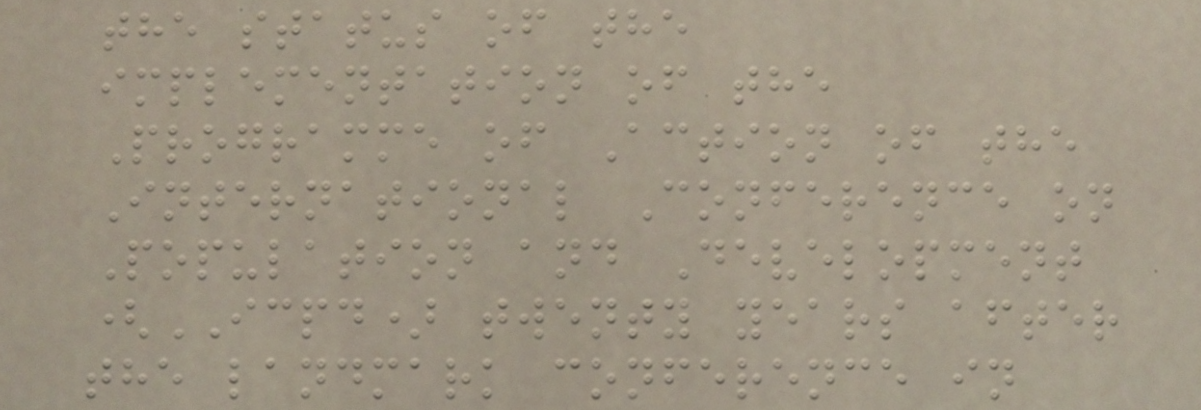the status of the
implementation of the
Programme of Action of the
International Conference on
Population and Development
(ICPD) twenty years after
the landmark conference in
